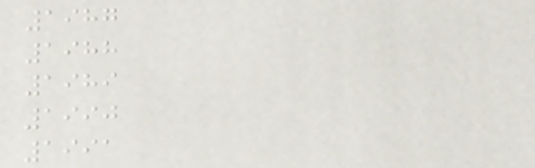1987
1988
1989
1990
1991
